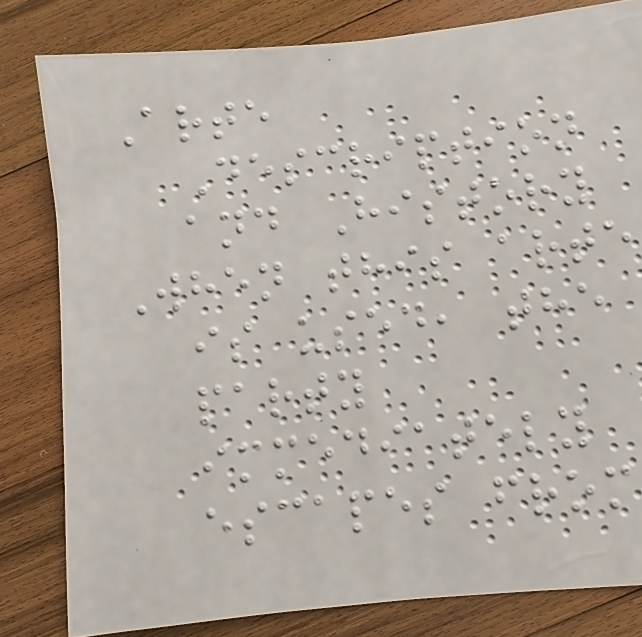Arte
Description
and History
When this arte
is used, the
party
immediately
escapes from
